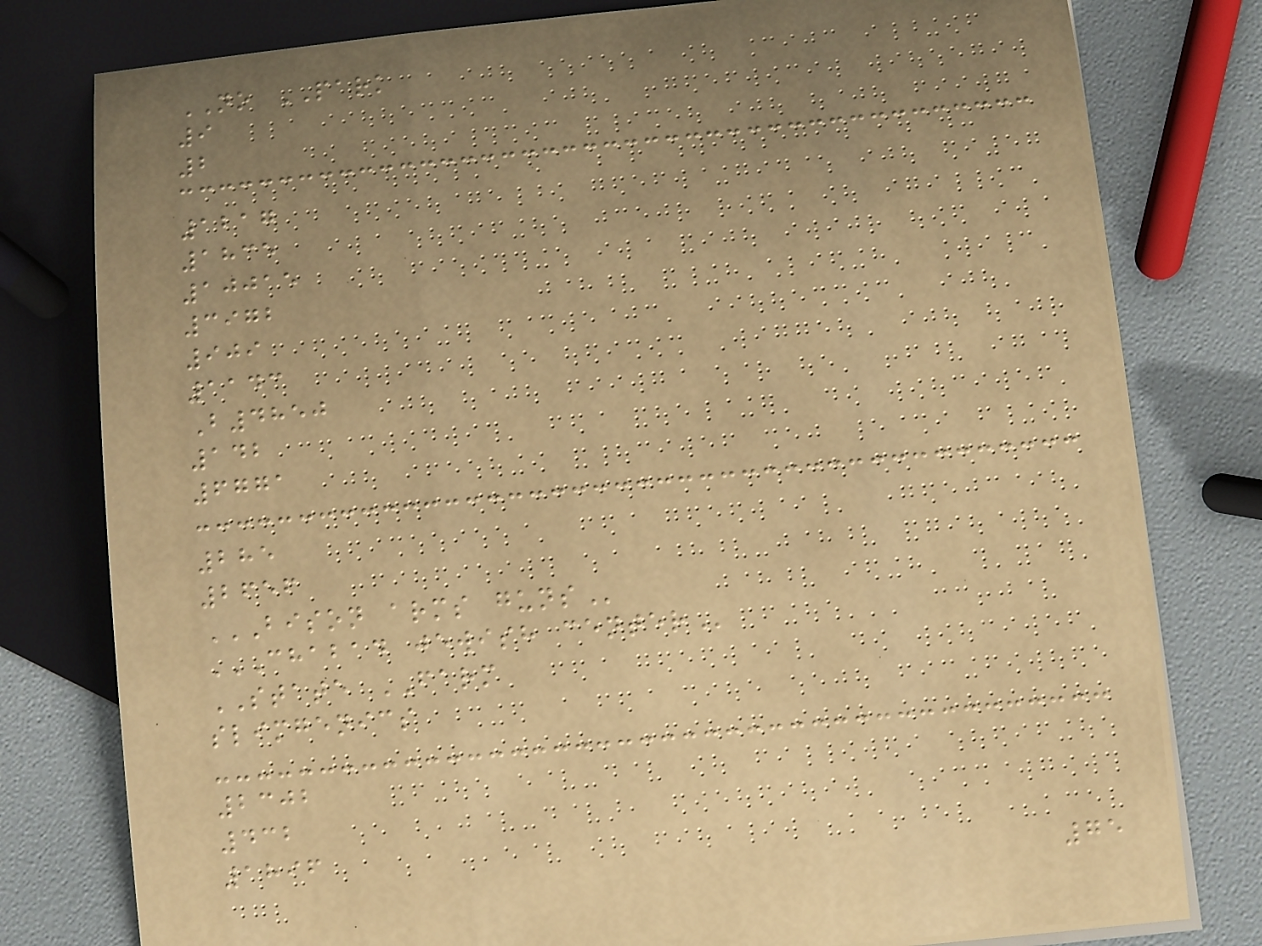NO PARK
9
2
1217
1835
10015
3972
909
1143
B4850
142
6771
285
2656
BISON ARMS GUNS
CHABAD JEWISH CENTER
STATE FARM
slimgenics
2302
432
1896
75
